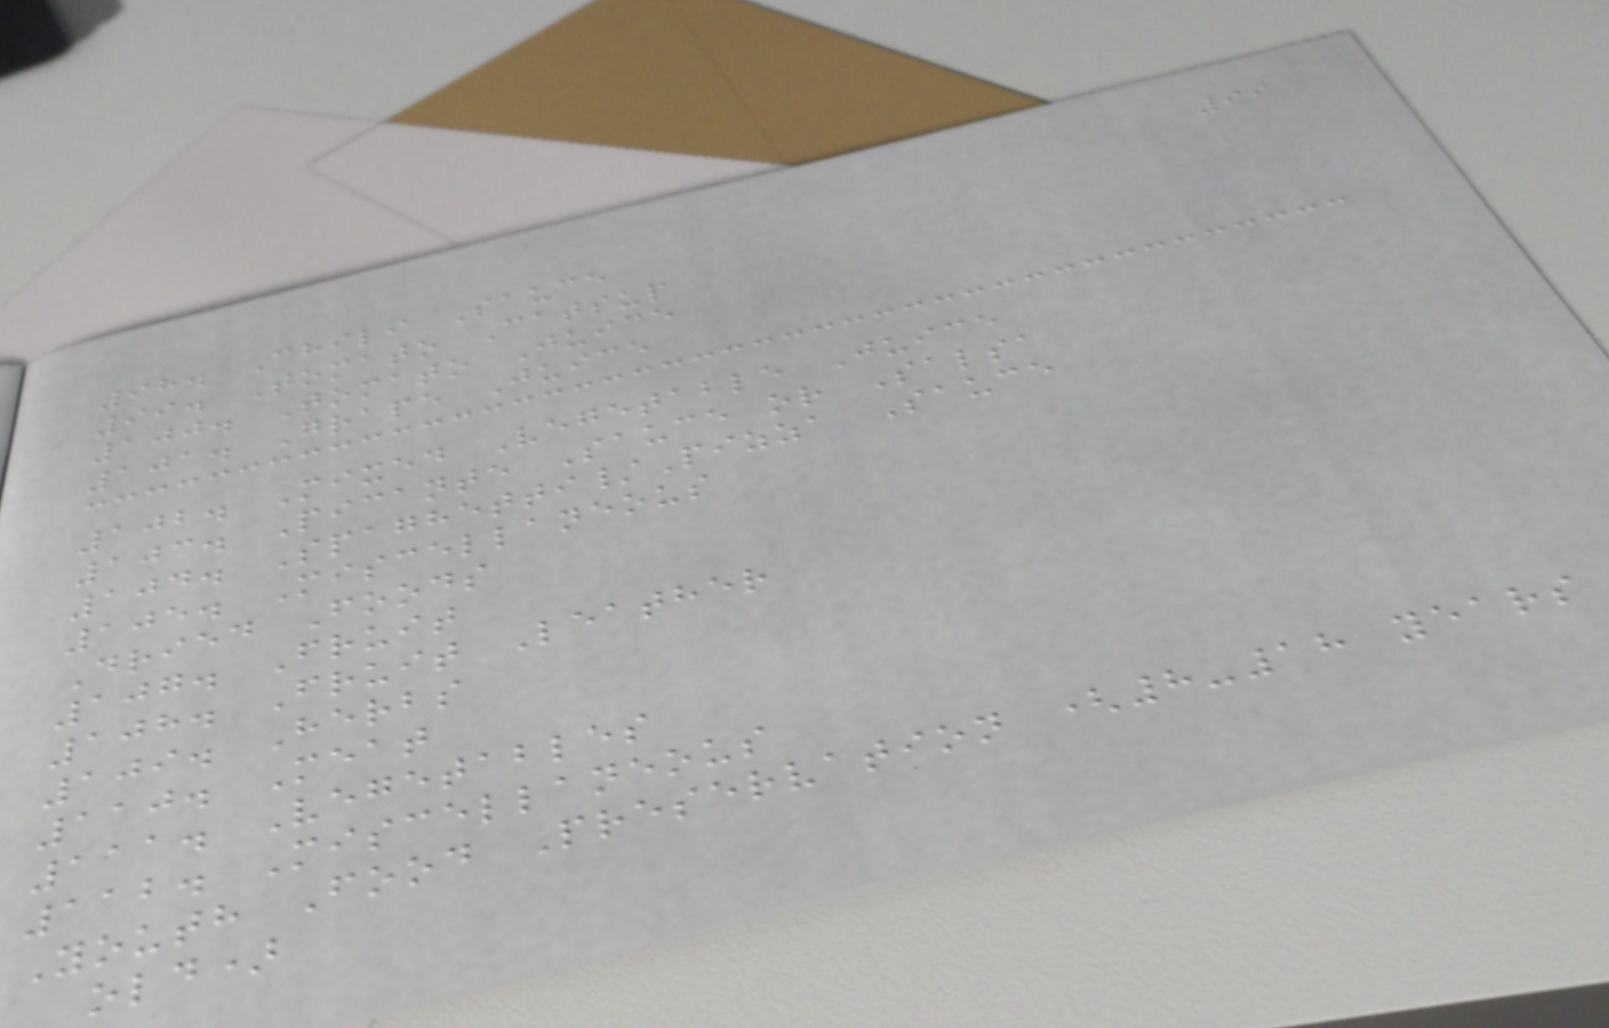99
98. Chili Sauce
99. Tomato Catsup
100. Tomato Juice
101. Grape Juice
102. Mixed Vegetable Juice
103. Picante Sauce or Salsa
104. Spaghetti/Pizza Sauce
105. Miscellaneous
Dried Foods
107. Fruit
108. Fruit Leather
109. Herbs
110. Meat
111. Vegetables
112. Miscellaneous
Youth Food Preservation (8-18 years
old)
